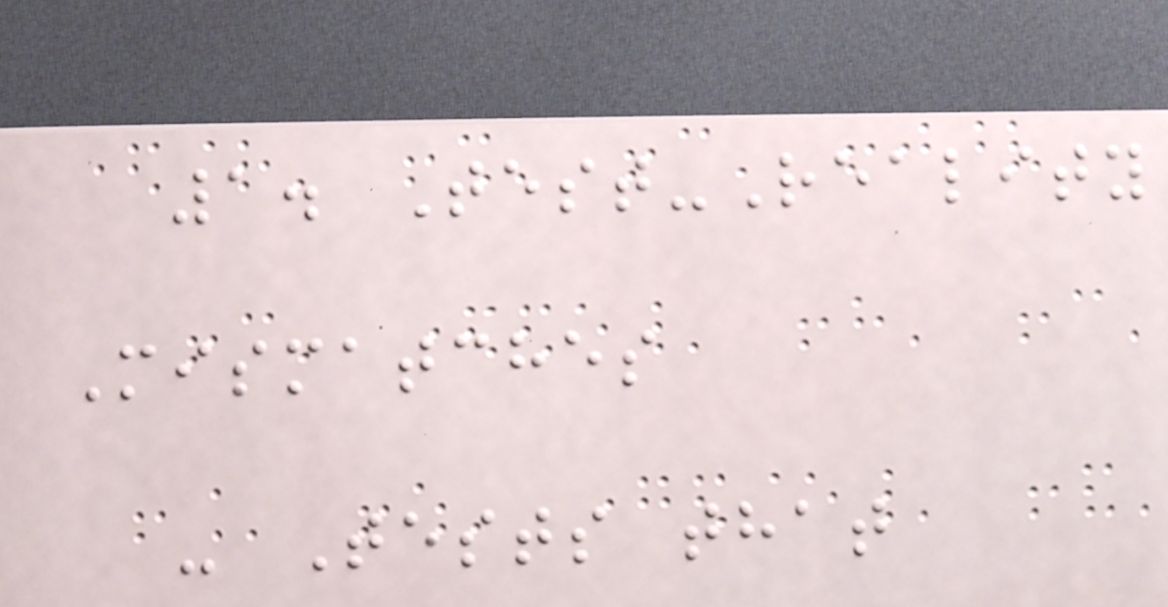1. Test-Reality
Mismatches
- Tests that
